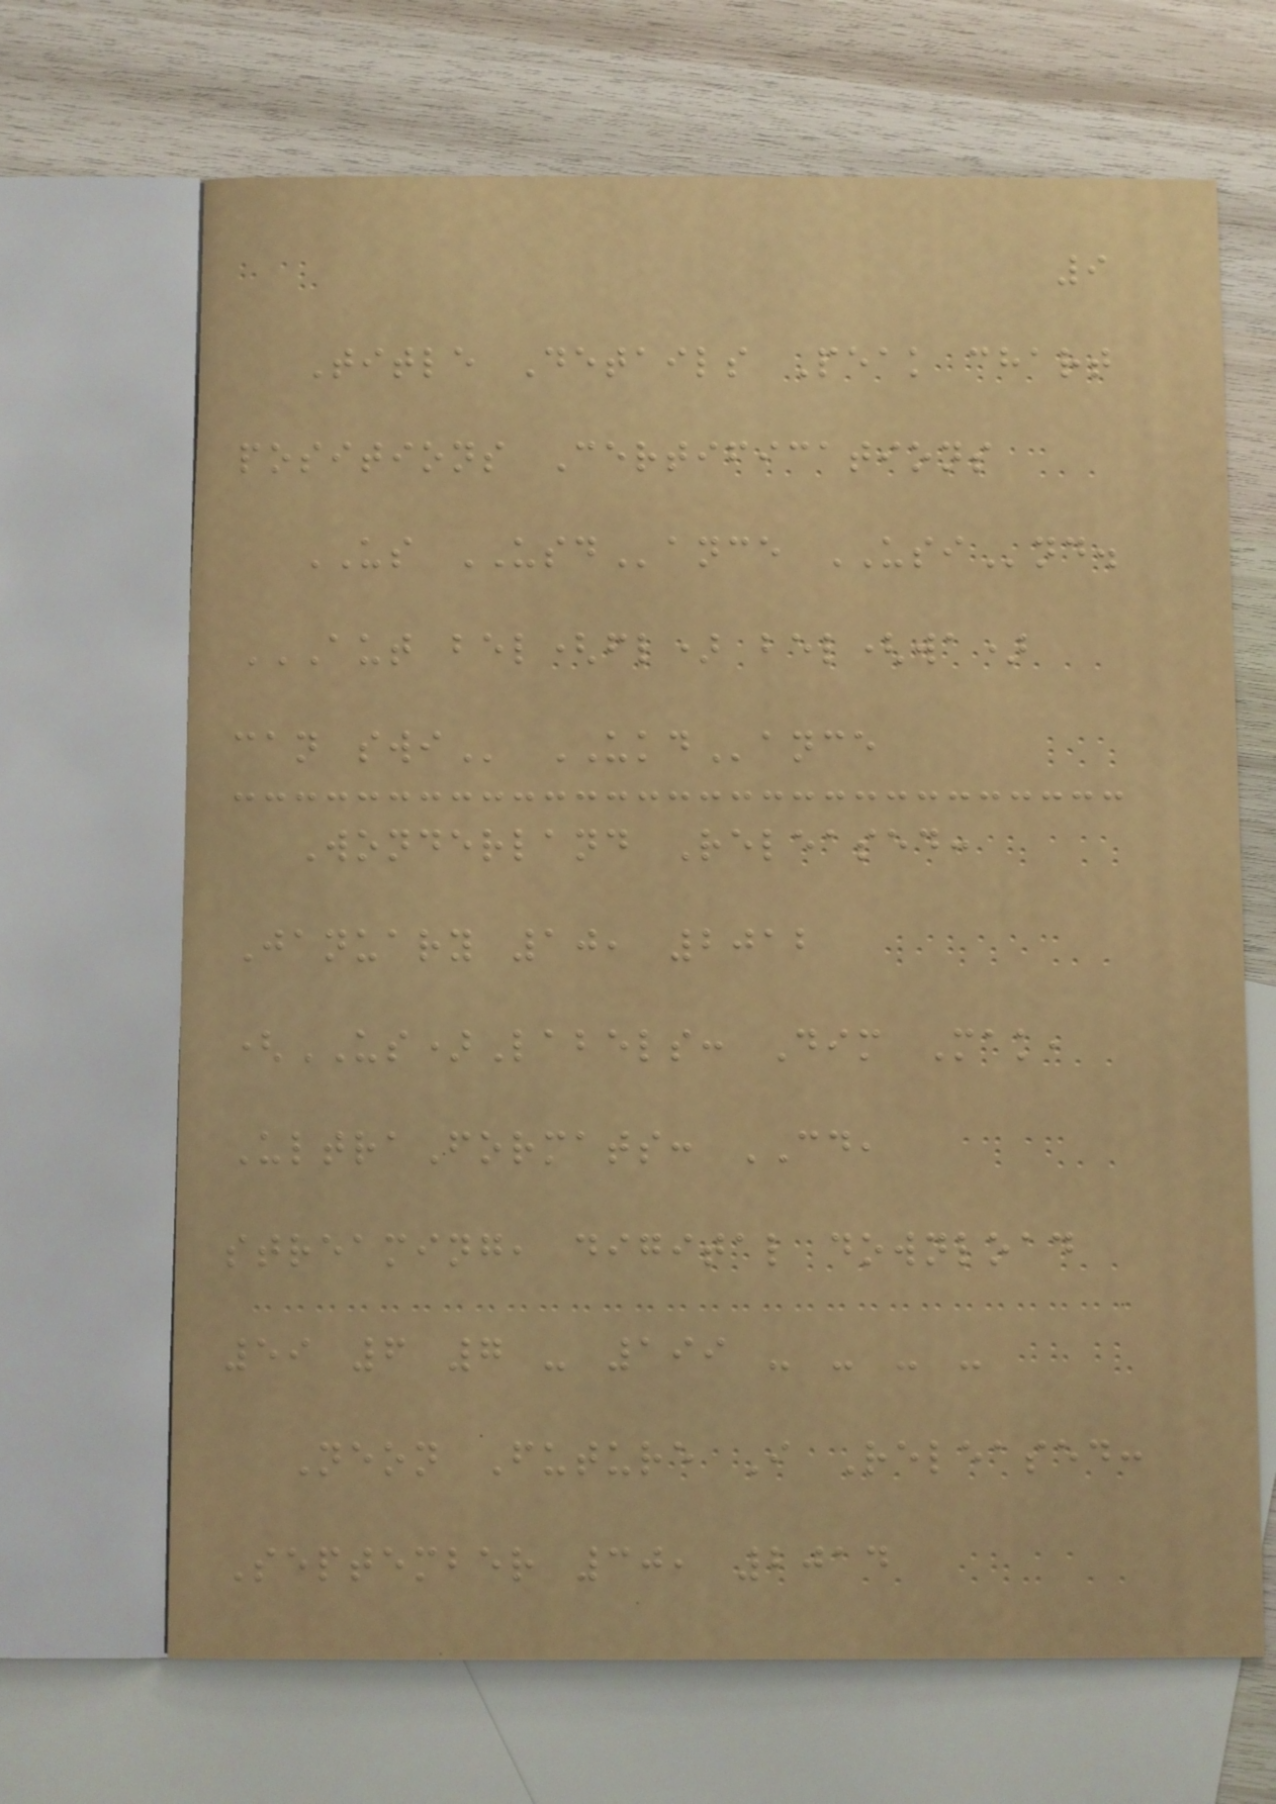9
Title Details Peak chart
positions Certifications
US USDance USInd.
AUT BEL(FL) BEL(WA)
CAN SWI UKDance
Wonderland Released:
January 10, 2012
(US)Labels: Dim Mak,
UltraFormats: CD,
streaming, digital download
59 6 7 - 199 - - - -
Neon Future I Released:
September 30, 2014
